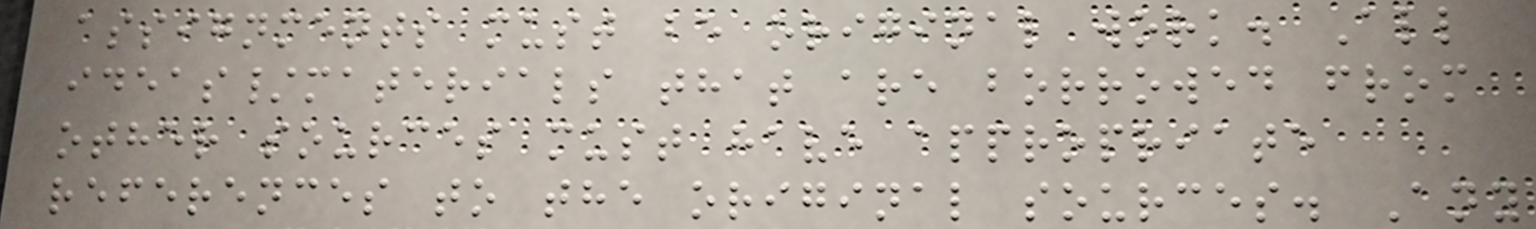assignments must be original work. All
ideas/materials that are borrowed from
other sources must have appropriate
references to the original sources. Any
